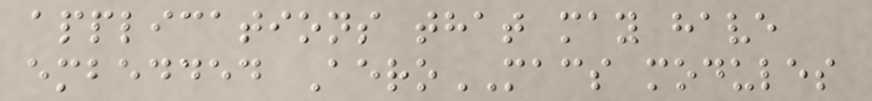applications that may have
embedded AeroMACS modules
